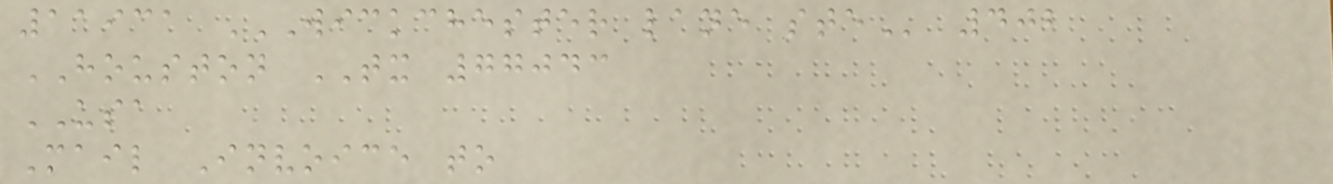11931 WICKCHESTER LANE STE 402
HOUSTON TX 77043
USA
Mail Invoice to
